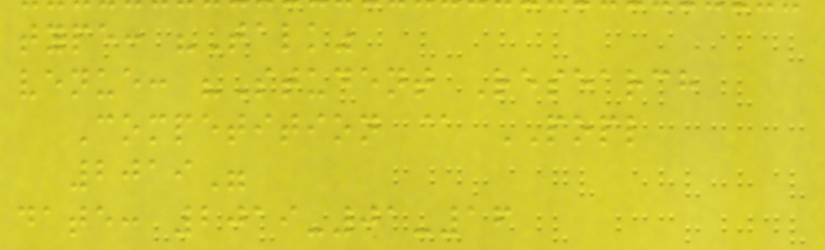type: "Talk"
venue: "Student Research
Competition @ POPL
2019"
date: 2019-01-16
